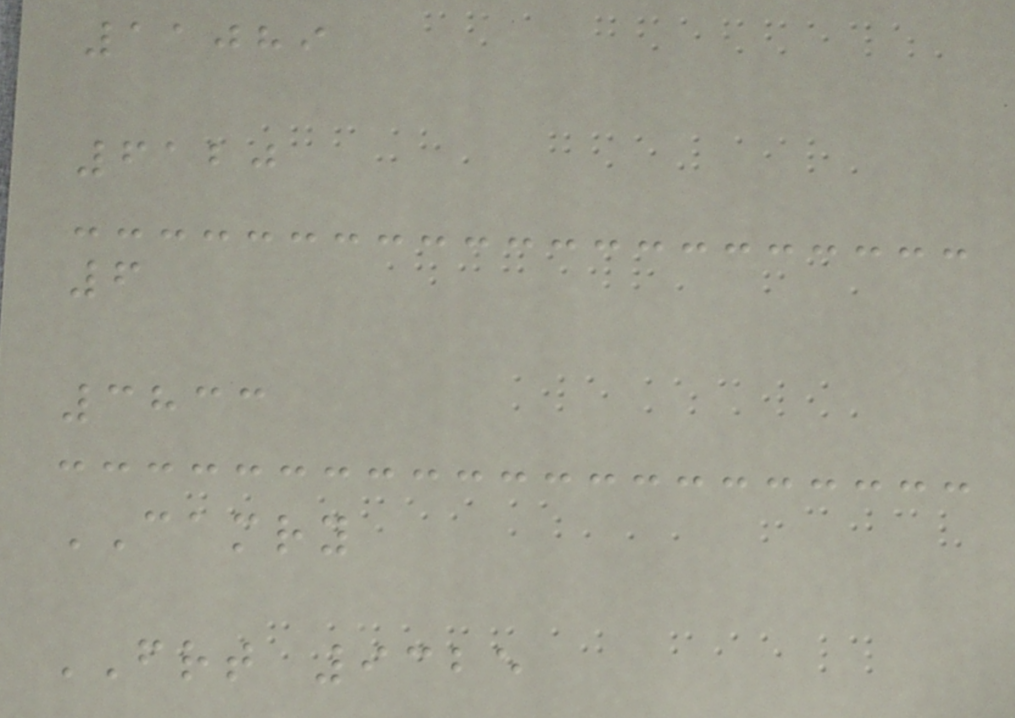11089
6120
6
3833
CAMRY
FRT 9325
